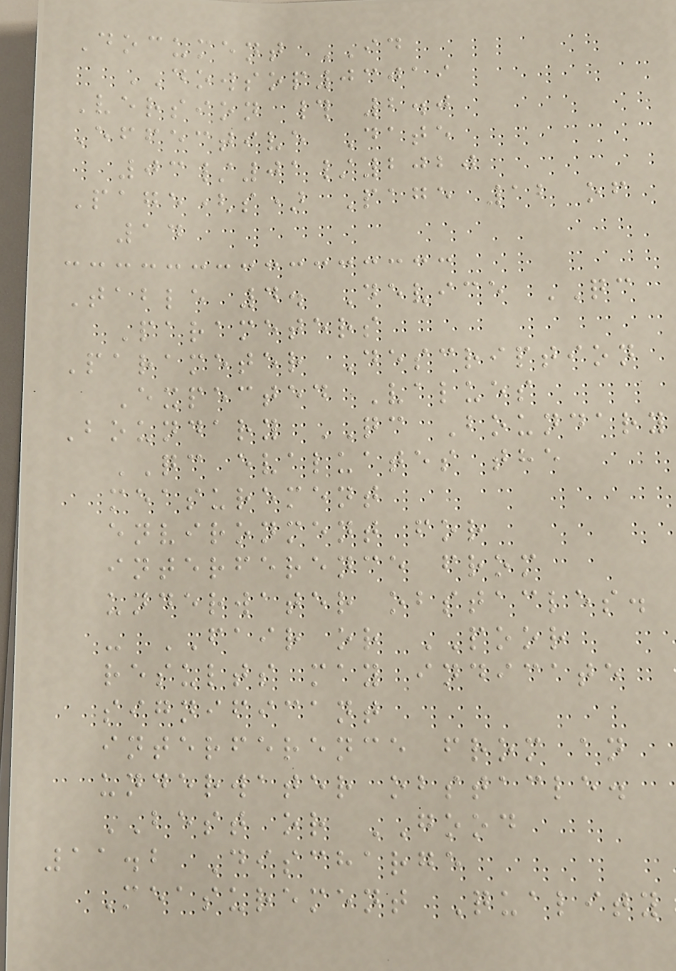Document ID
DOWSOP03019
Version # 2.0
Effective Date
03/01/2020
Page(s) Page 12 of
14
Table 4. Device QC
Parameters
Parameter Description
Expected Values
Boundary QC Boundary
QC evaluates the
measurement
environment for
interference from
underwater obstacles.
- FAIR or POOR
results may indicate
significant
interference from an
underwater obstacle.
BEST or GOOD
11.2 Discharge
Measurement Quality
